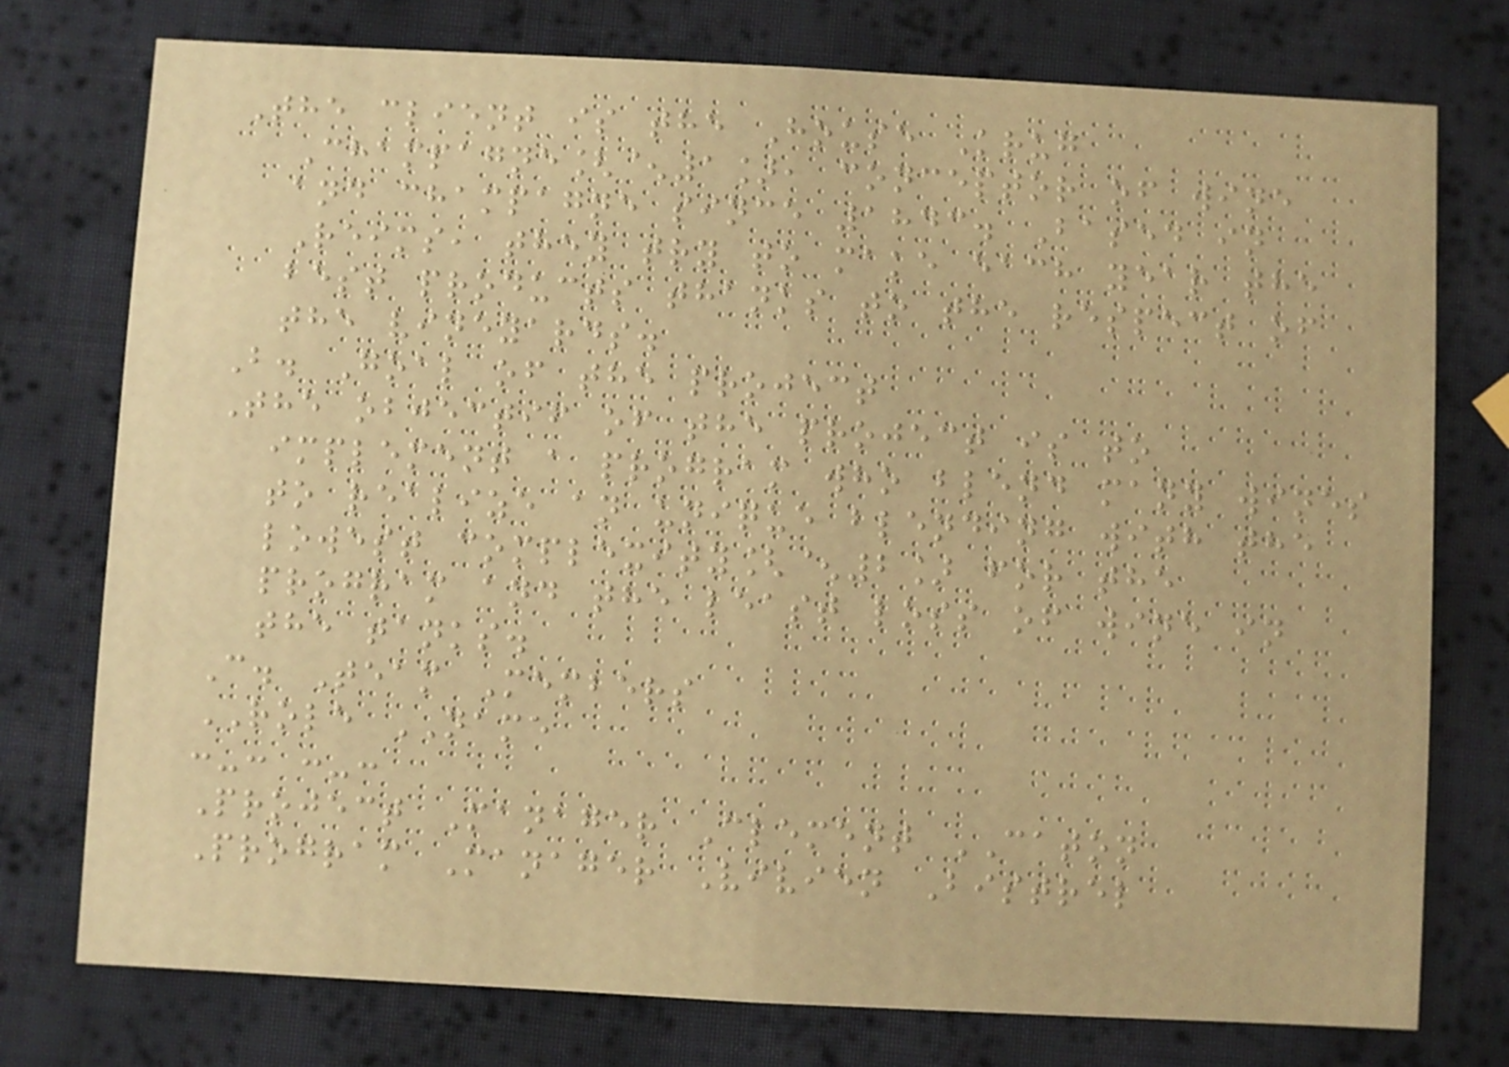The client is the House Krug
Champagne[^1], conceptor of wine
and champagne since 1843. Based in
Reims, they try to make each year the
best products thanks to the respect of
the vineyards.
B. Goal of the project
The objectif of the project is to
implement a program who blend many wines
to realize an unique blending with the
lowest complexity[^2] for the
program and the least loss of wine in
the tanks.
C. Team Members
ROLE NAME
:-: :-:
Project Manager Clement CATON
Program Manager Vivien Bistrel
